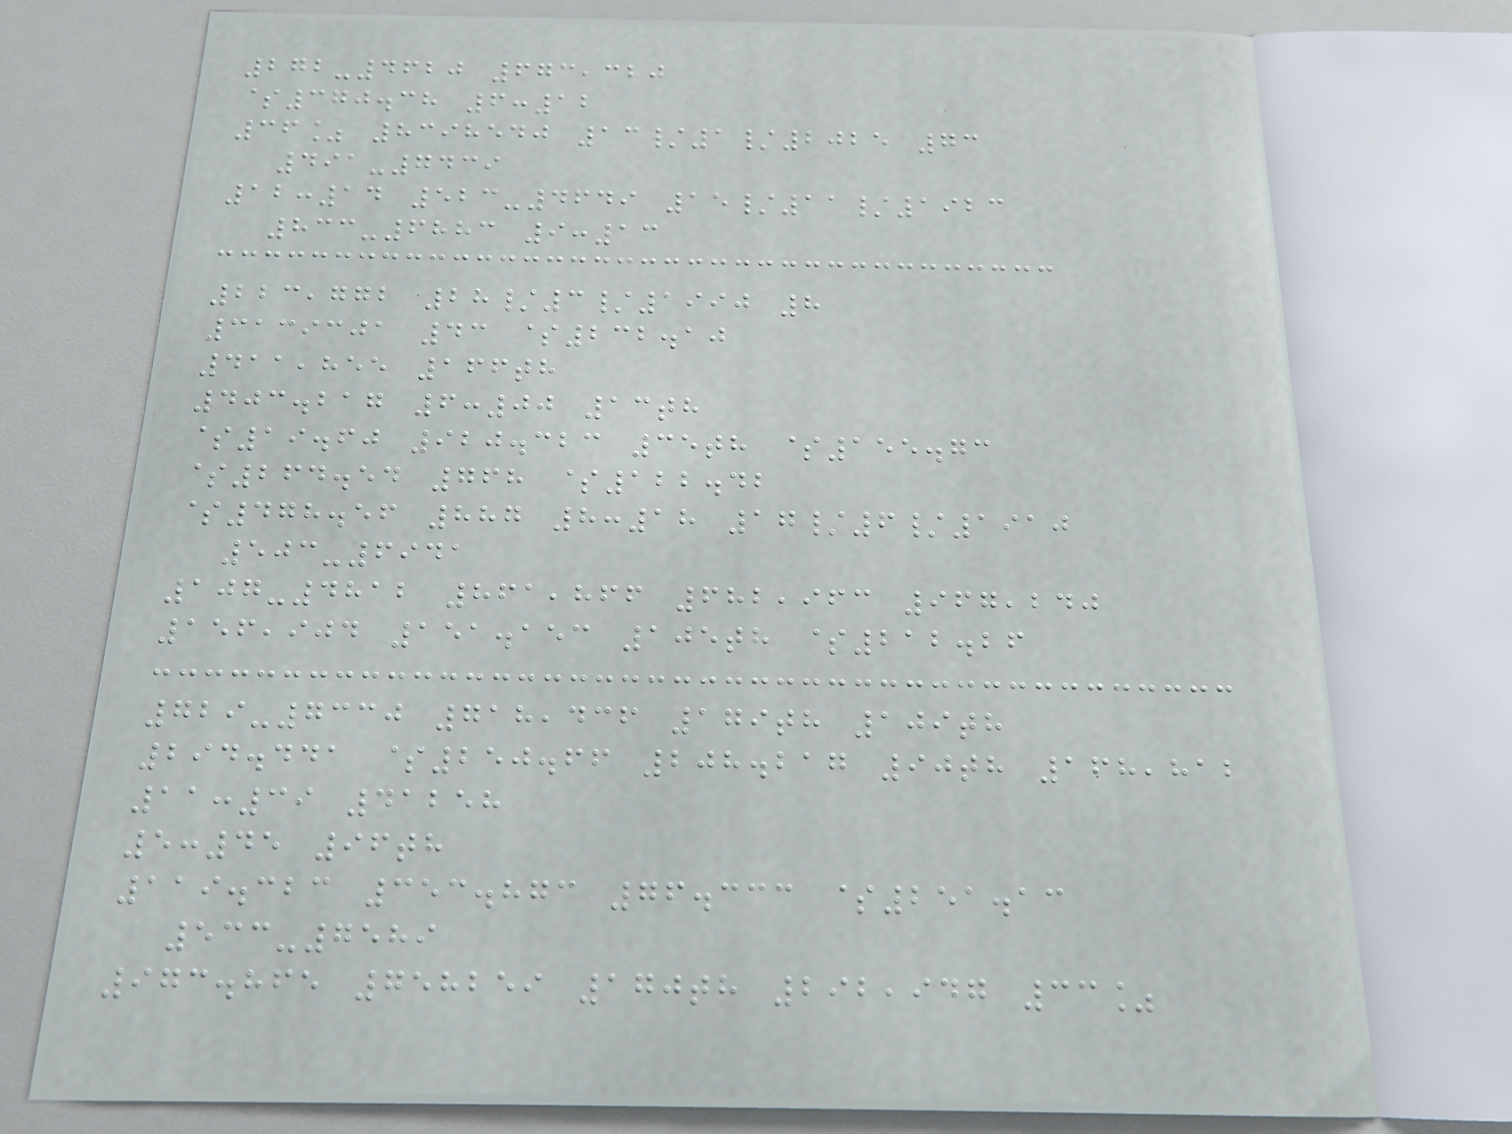272-4620 673,320
$370.38 6:12
36% 8398540 13/1/2025 73
491-7439
12:14 523-4649 15/11/1923
833-6883 9:13
223,772 28/3/1990 8
3139301 43 $232.10
411,855 166th
403.217 6:00 13th
$19.60 920.323 35th $155.73
$264.54 768 $122.42
$478.56 887 8:18 17/6/1910
503-6941
107-4812 861,866 682,963 967,240
156,904 151.153 105th $212.26
729-7330 718,436 179th 109th
294.441 $250.66 208.217 90th 168,812
11:39 41258
5:45 96th
119.323 353.873 76.333 $251.13
533-7589
973.865 758259 170th 292,947 33%
